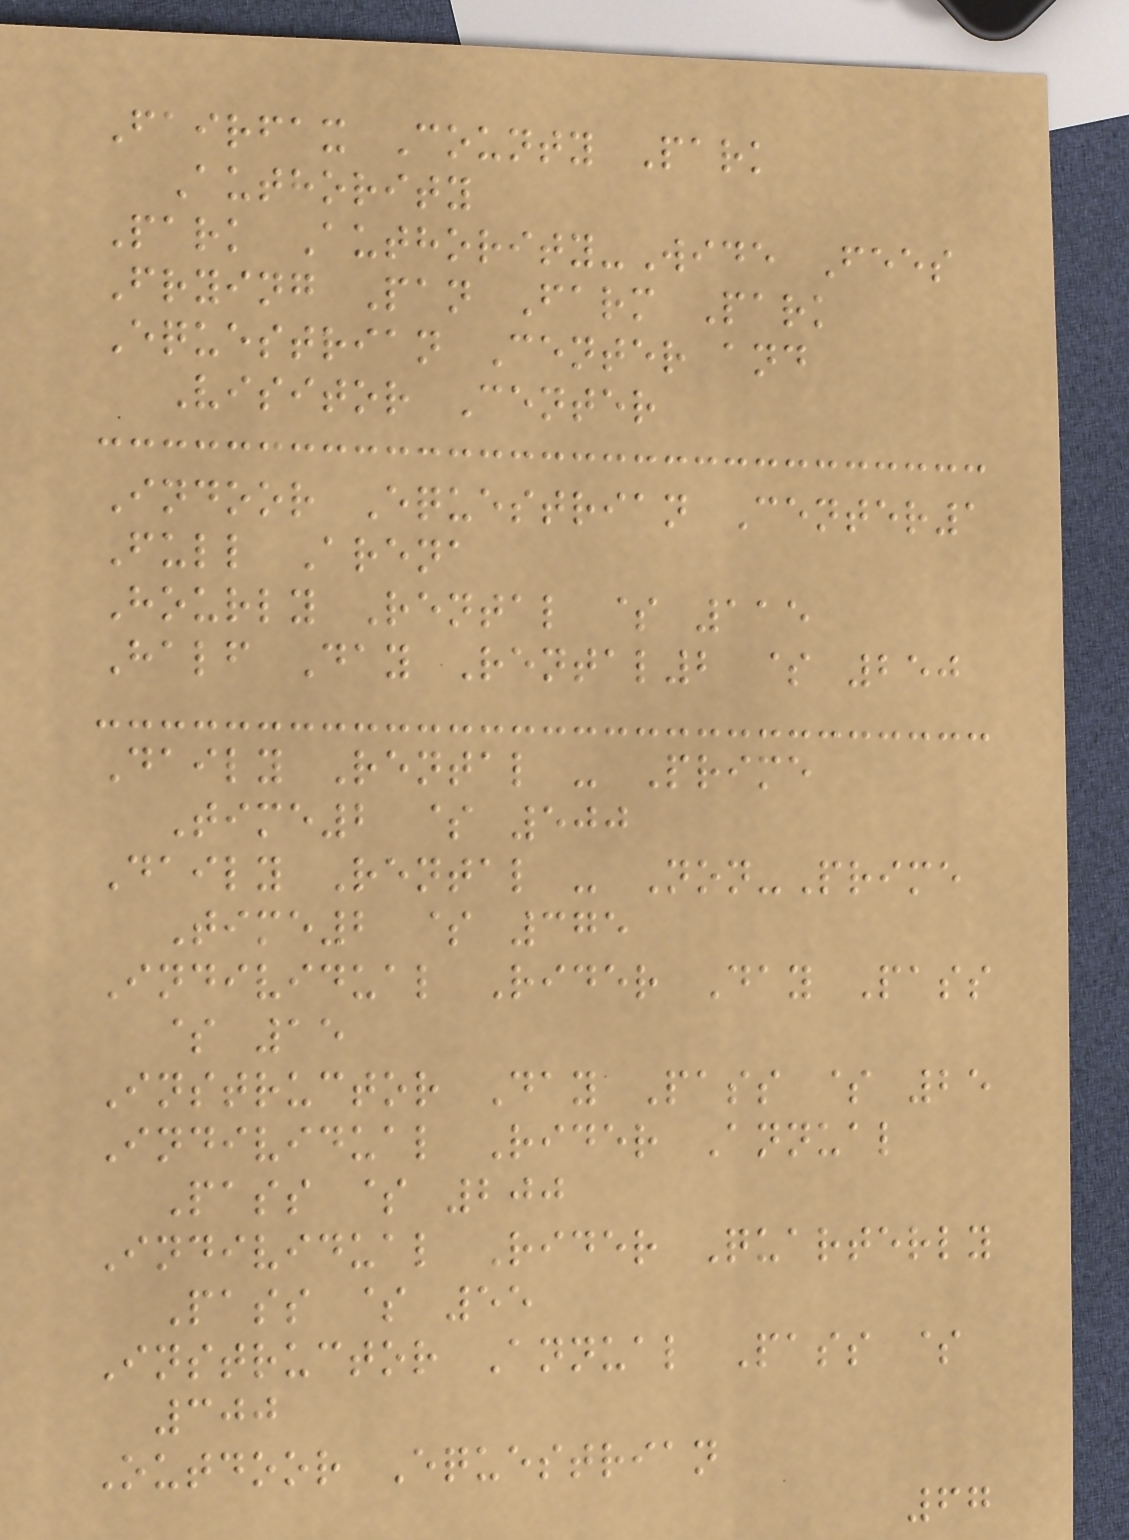Fairfax County Park
Authority
Park Authority-Wide Fees
Frying Pan Farm Park
Equestrian Center and
Visitor Center
Indoor Equestrian Center1
Full Arena
Hourly Rental $ 115
Half Day Rental2 $ 250
Daily Rental - Prime
Time2 $ 500
Daily Rental - Non-Prime
Time2 $ 375
Individual Rider Day Pass
$ 15
Instructor Day Pass $ 25
Individual Rider Annual
Pass $ 200
Individual Rider Quarterly
Pass $ 55
Instructor Annual Pass $
300
Outdoor Equestrian
67
